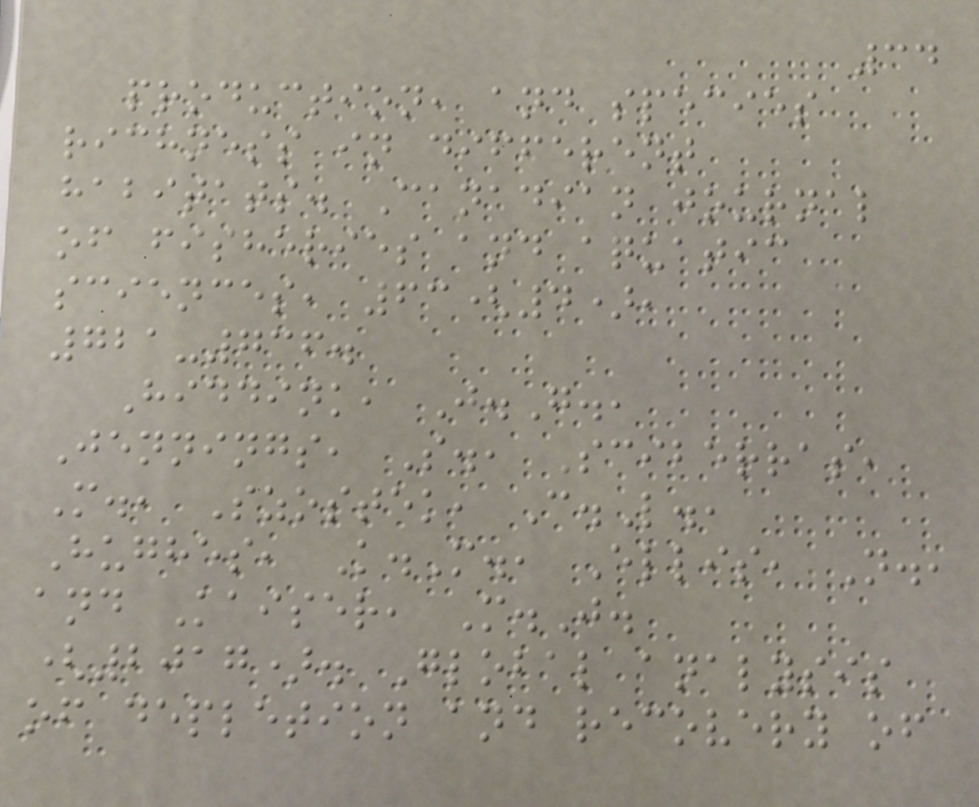34
production, and species
richness in different
habitats. Canadian journal
of fisheries and aquatic
sciences, 63(4),
721-736.
Hiddink, J.G.,
Jennings, S., Sciberras,
M., Szostek, C.L.,
Hughes, K.M., Ellis, N.,
and Kaiser, M.J.
(2017). Global analysis
of depletion and recovery of
